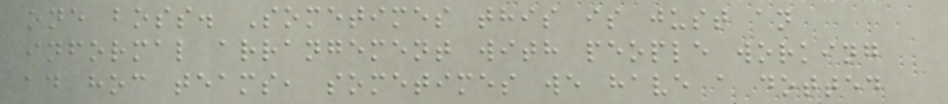one boss. Sometimes this is just an
informal arrangement with people working
ad hoc teams, sometimes we have a dotted
